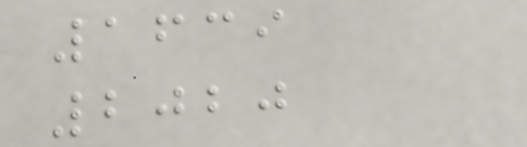1639
2020
